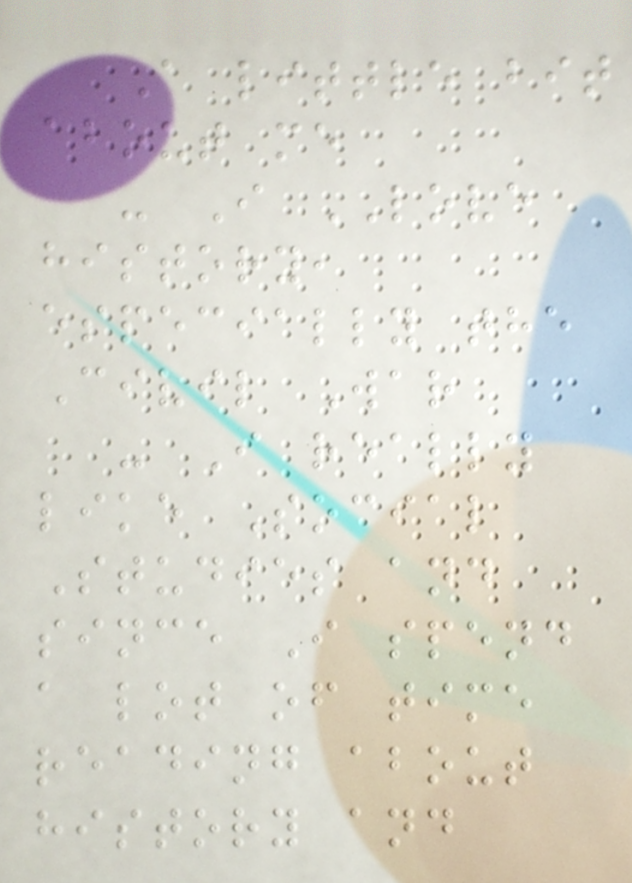A little bit
about me
- I LOVE
history,
especially the
Civil War
- I really
like Social
Studies and
since I spend
a lot of time
reading about
history and
